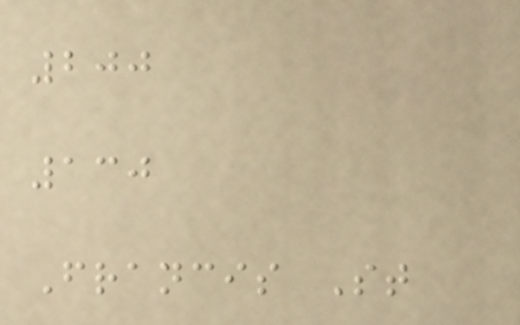200
130
Francis St
